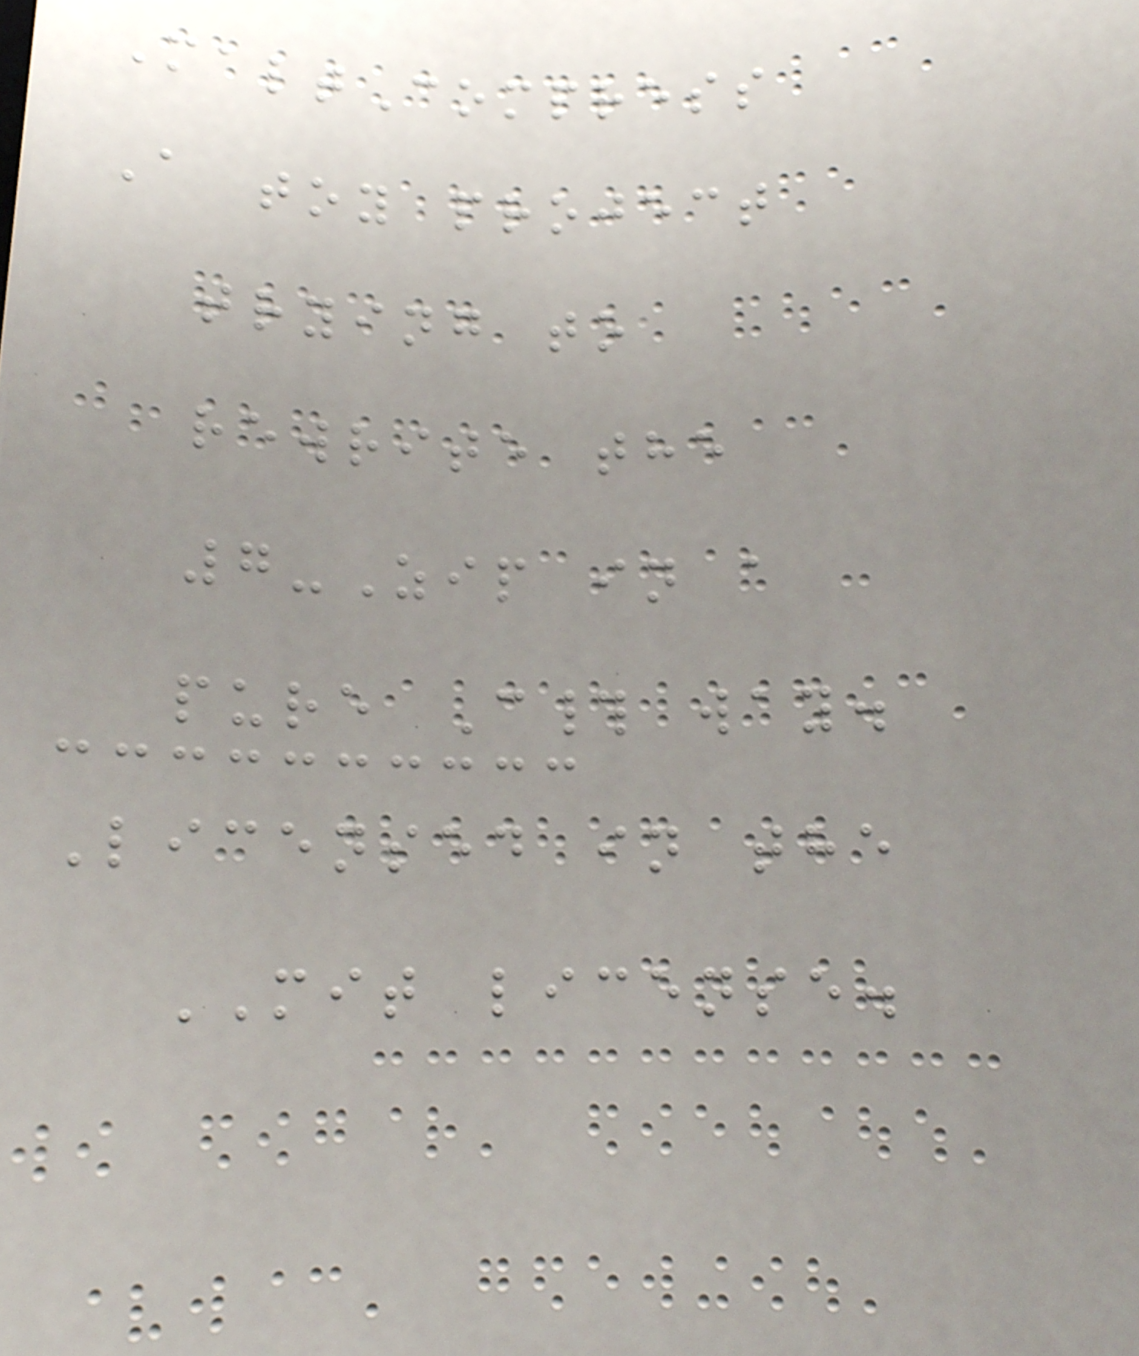MaltCompress
A toy project
trying to
rewrite the
7-Zip in a
pure C# way.
Licensed in the
MIT license.
